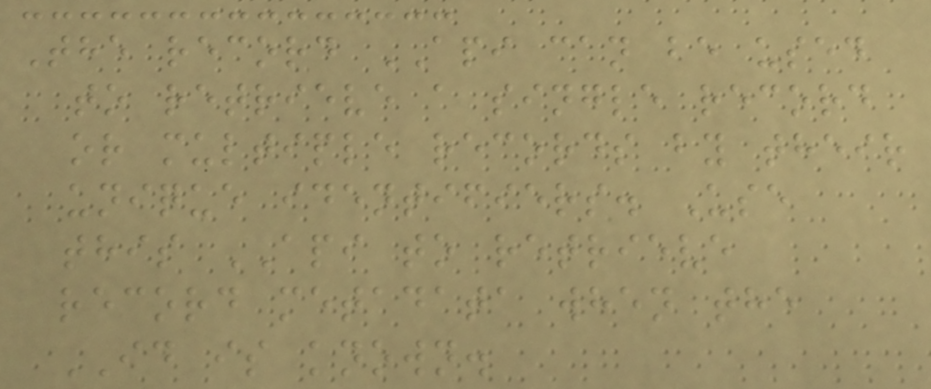The record API can be used
to retrieve a single record
or multiple records by their
unique identifiers. Use
this API to retrieve
record metadata when the
ID is known.
